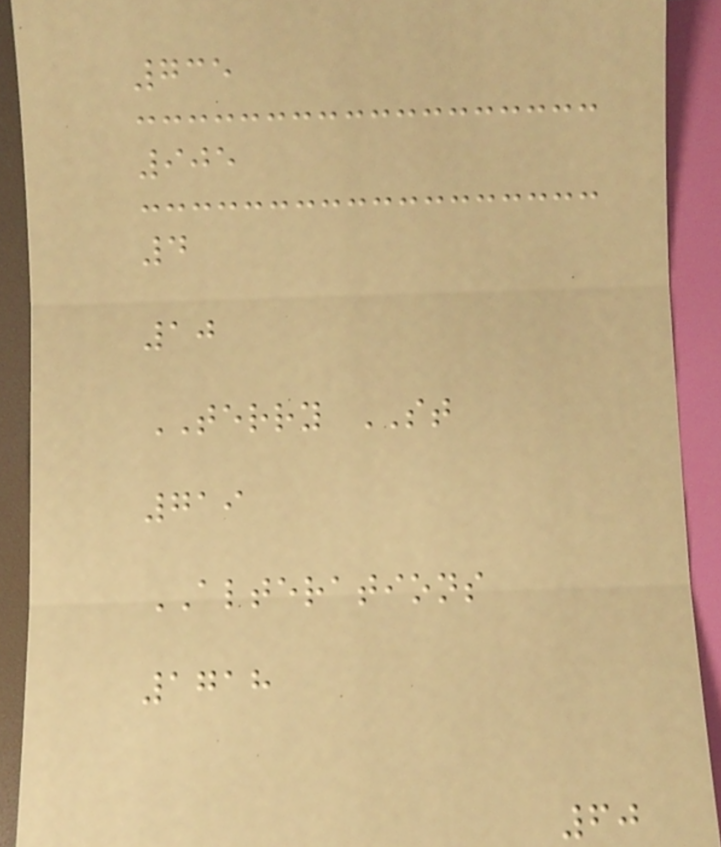735
905
4
10
TERRY ST
719
ALTERATIONS
1718
60
